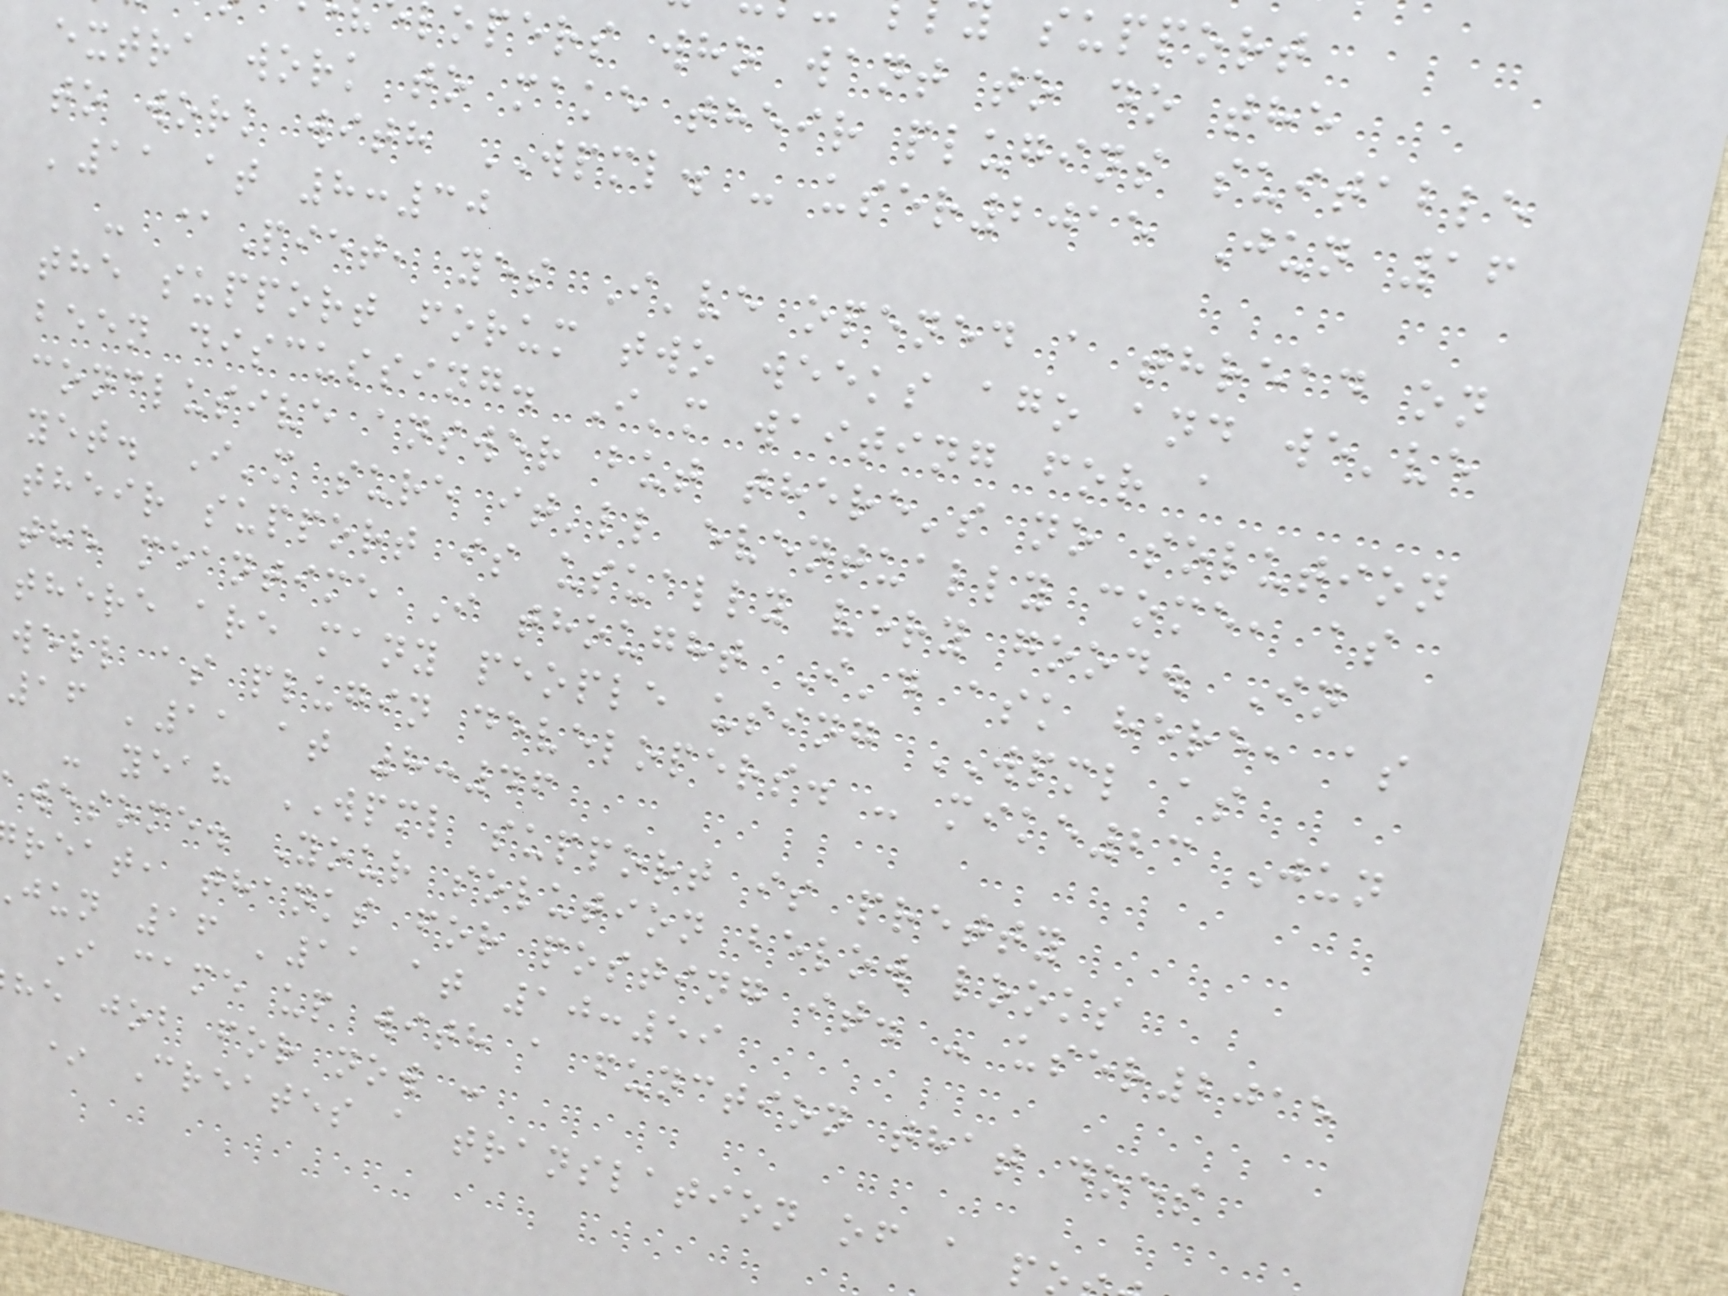opers who want to do the
extra work to make their plugins suitable
to work with WPML. - user2015 Jun 16
'11 at 8:30
- @Piet, yes I've opened a thread on
the support forum two weeks ago and we've
been discussing. I'm waiting for a
conclusive answer but there's no solution
yet. I'm sure it'll eventually come, as
their support is usually very good. In
the meantime I thought I'd ask here, as
there are many people using WPML as
well as plugin developers. - mike23 Jun
16 '11 at 8:46
- yeah WPML support is pretty
wesome. Your solution below looks
reat, thanks for posting it. - user2015
jun 16 '11 at 10:59
I came up with a function that does
he job for now :
* Creates a translation of a p
